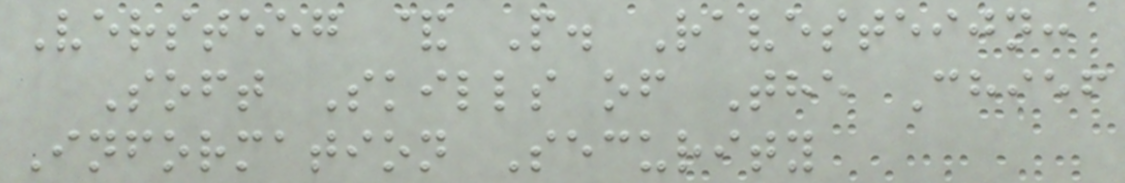Versteeg & P. Ravesteijn:
Soft Skills of The Chief
Information Security
